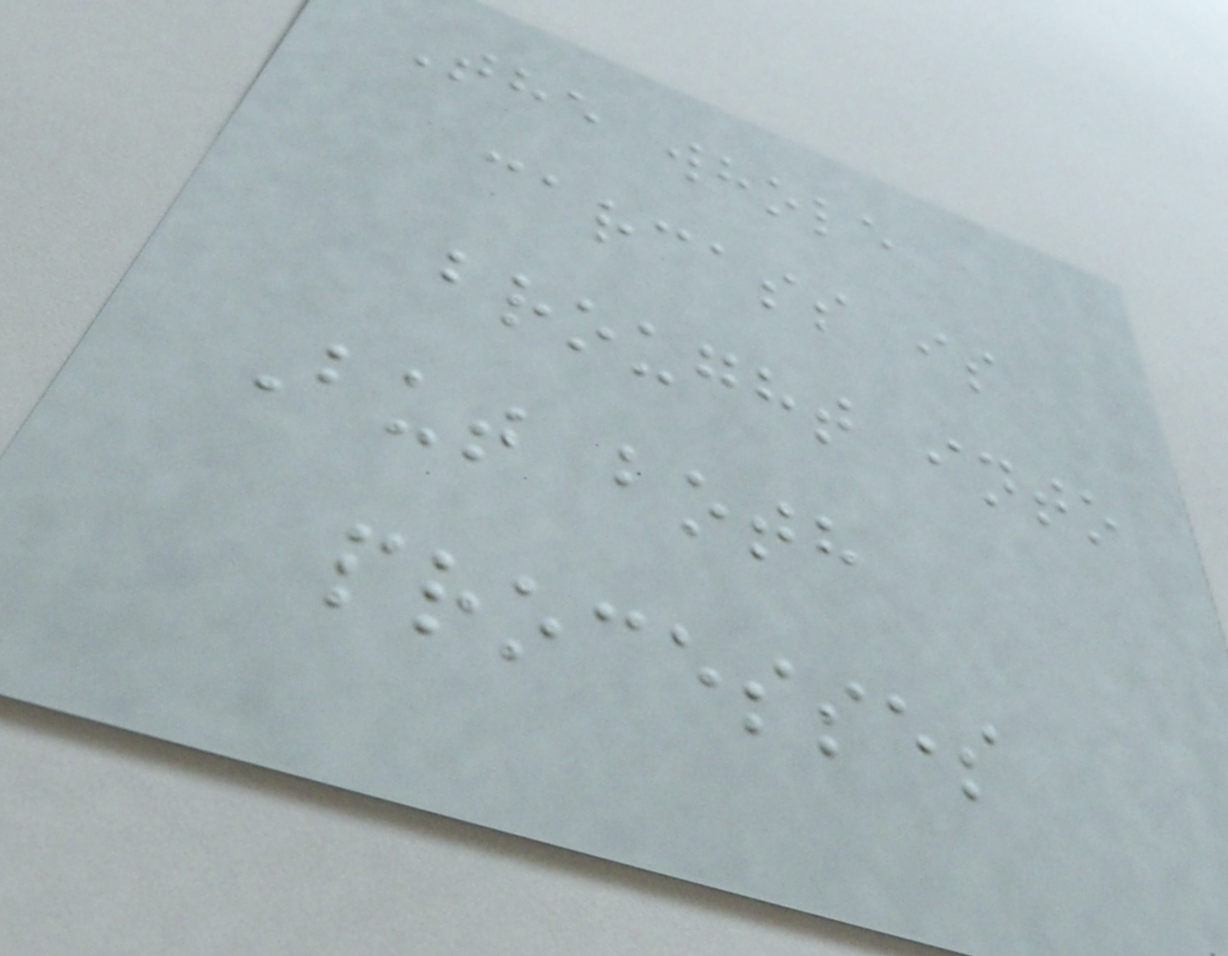The whole
carcass is
brought into
But both
processes
